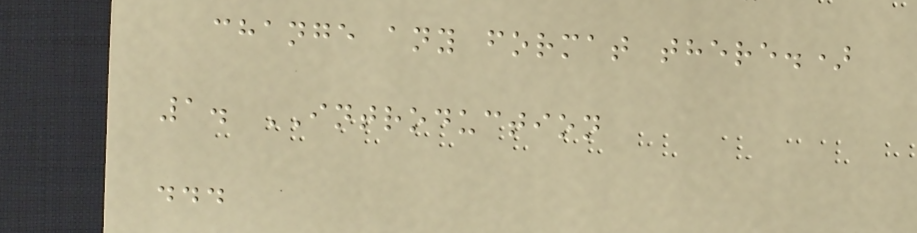change any format there.)
1. INTRODUCTION
...
